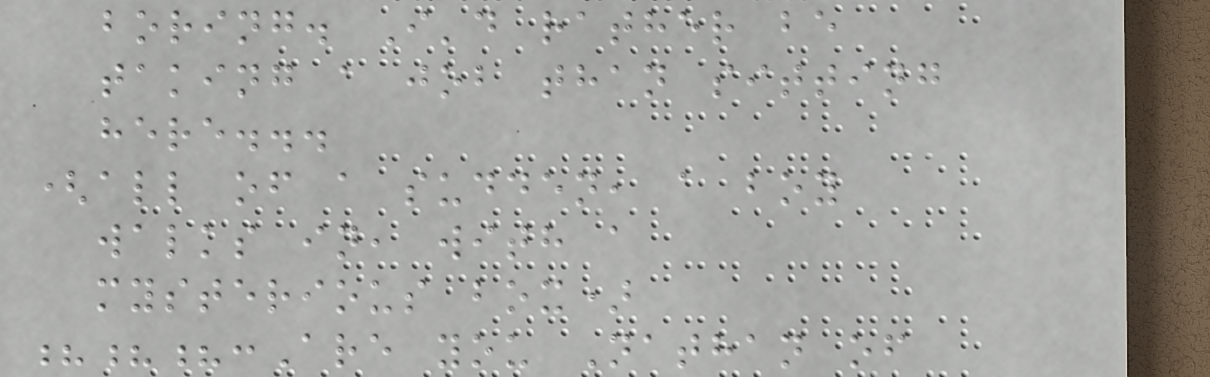boring. I'd rather be
taking a job than sitting
here...
(all of a sudden, a boy
walks in, with a
mysterious box)
???:Are you Nathan of
